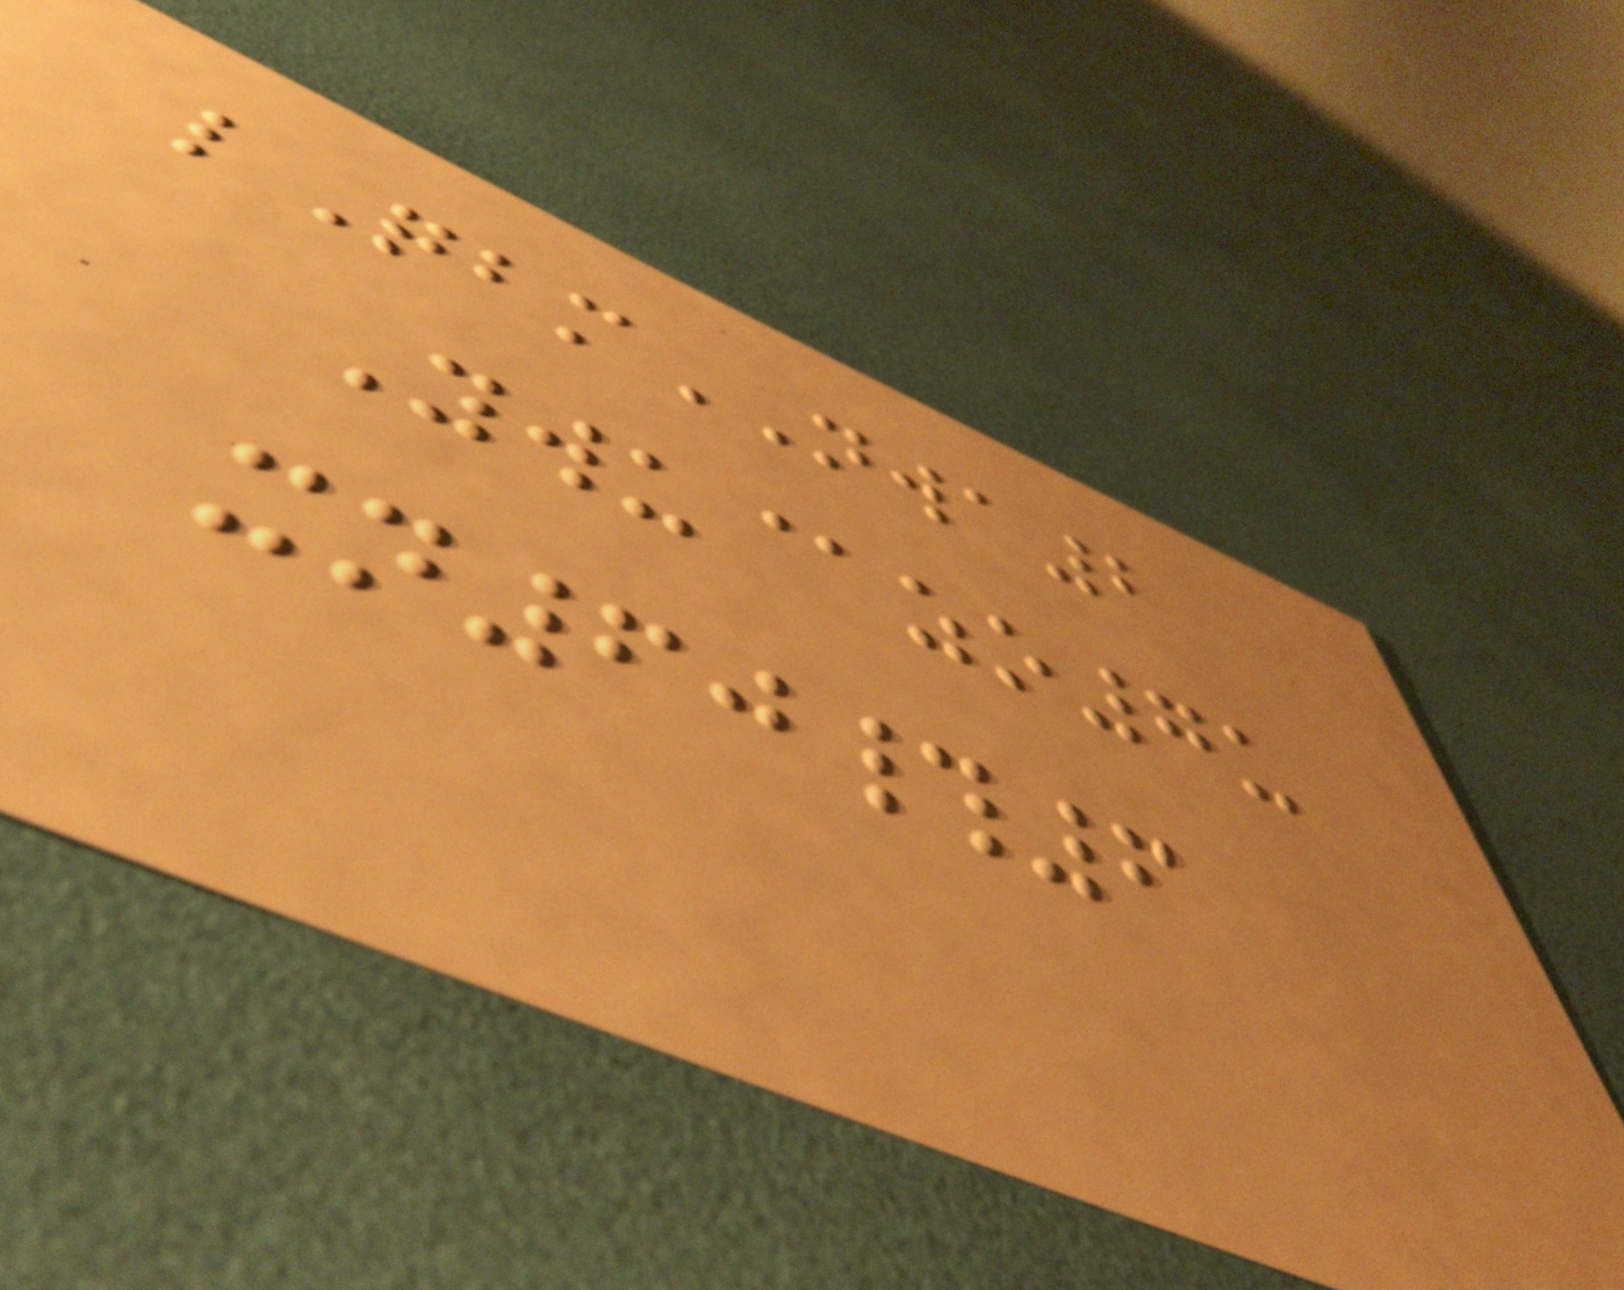lQbmNWA2
Ywu@zo7u
xn60#6
